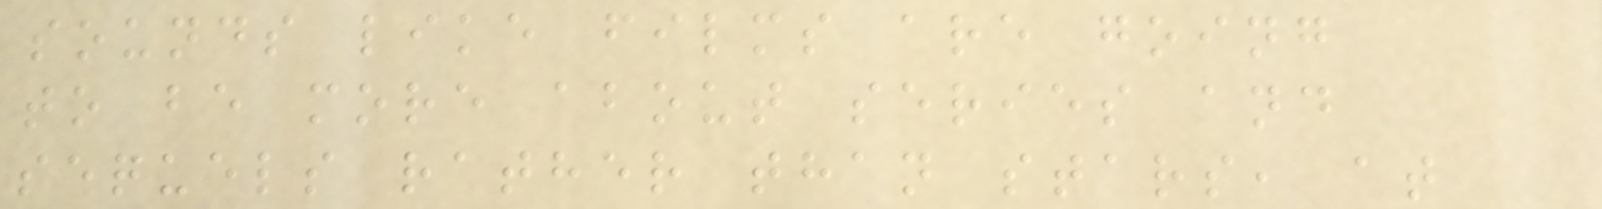sounds like films are going
to be more about series and
sequels rather than stars, at
